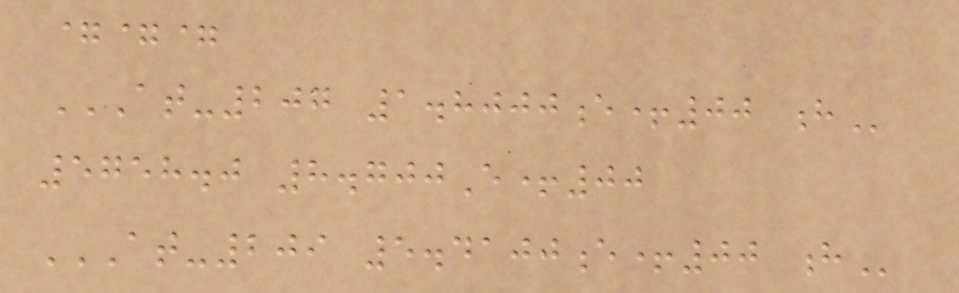===
AT-207 1.8000E+00 H
5758.0 8.700E+00
AT-209 5.4100E+00 H
